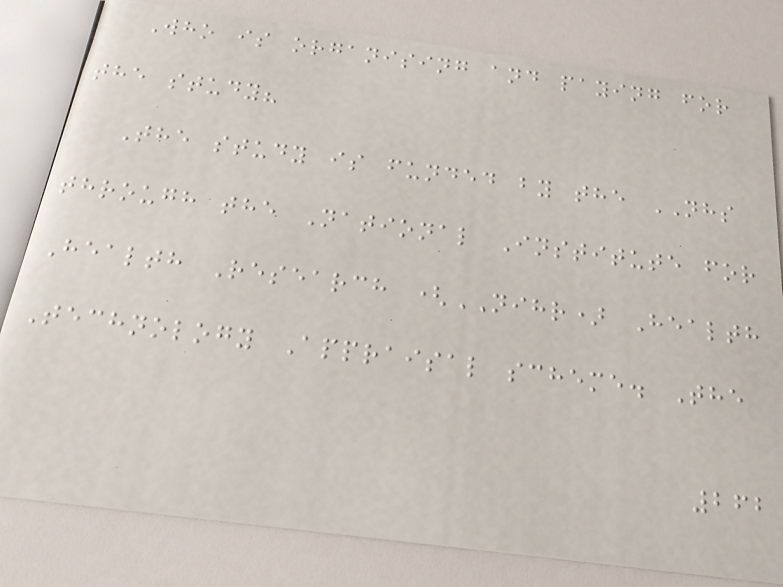Who is organising and paying for
the study?
The study is funded by the NHS
through the National Institute for
Health Research (NIHR) Health
Technology Appraisal scheme. The
262
